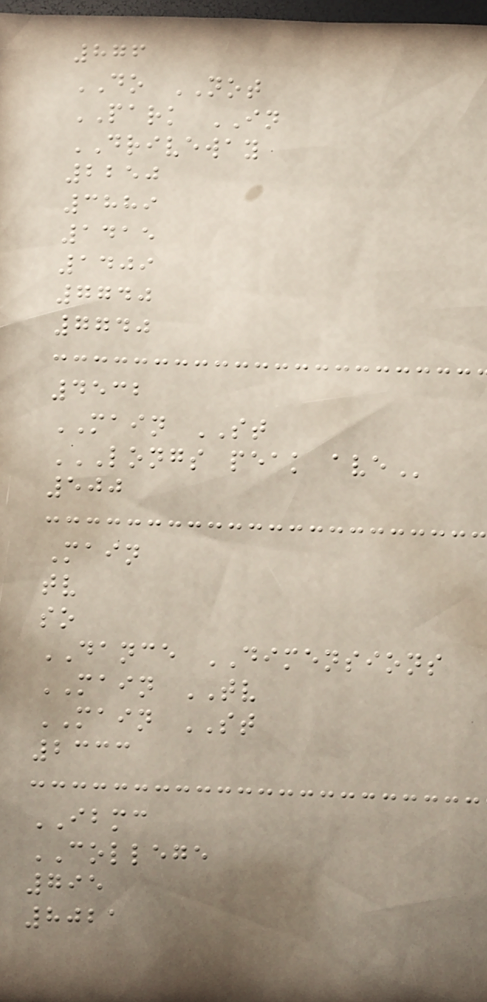876
DO NOT
PARK IN
DRIVEWAY
2250
3889
1415
1409
7740
7740
4532
MAIN ST
LONGS PEAK AVE
500
Main
tv
so
DANCE DIMENSIONS
MAIN TV
MAIN ST
2333
IBMC
COLLEGE
795
8021
